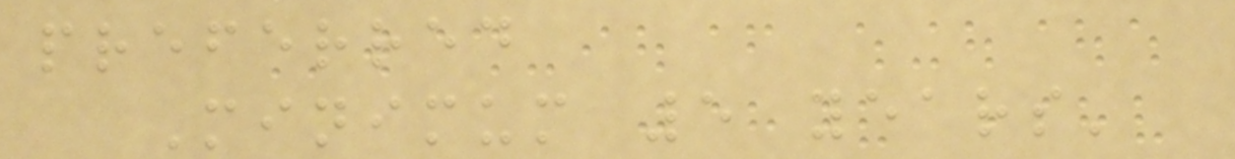preferred
Minimum 5 years'
